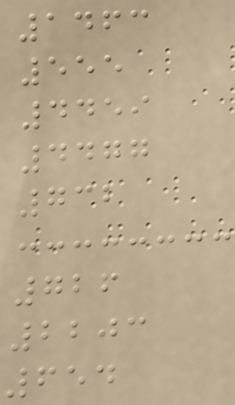1463
555
4459
4477
732
726
2203
654
